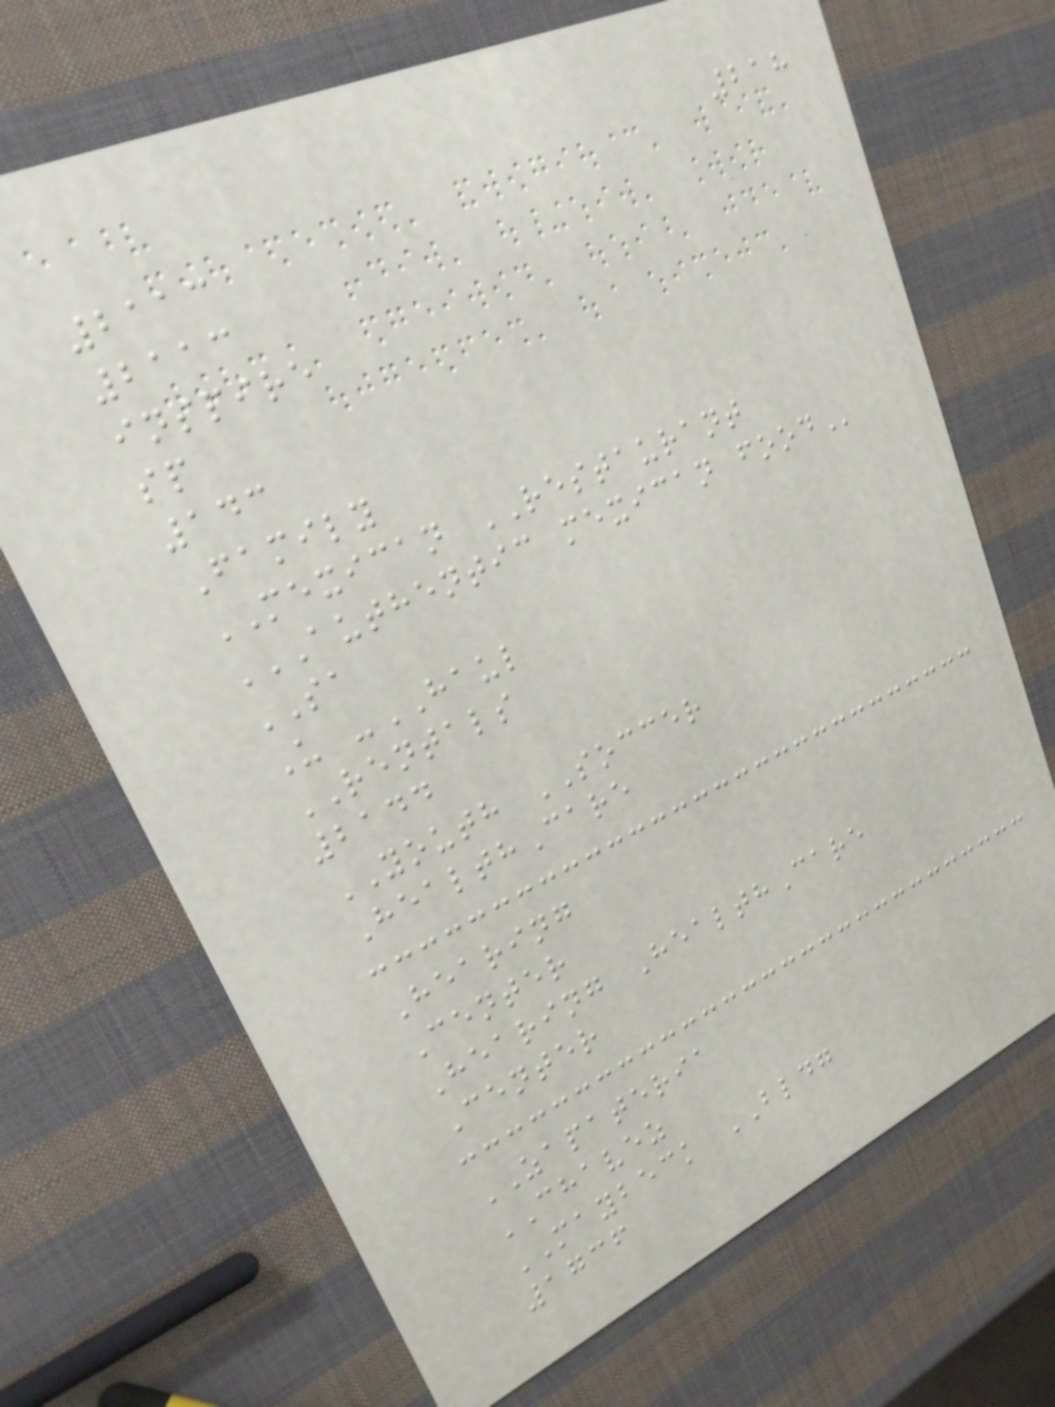218
2113
2113
inspire
sp
143
Family
MEXICAN RESTAURANT
AUTHENTIC MEXICAN FOOD
SA
U -HAUL
RENTALS
2144
YOUTH SOCCER
HealthCare
Hearing
Center
Hearing HealthCare
Center
ZAPATERIA
CHAVEZ
MAYBECK BLDG
1736
